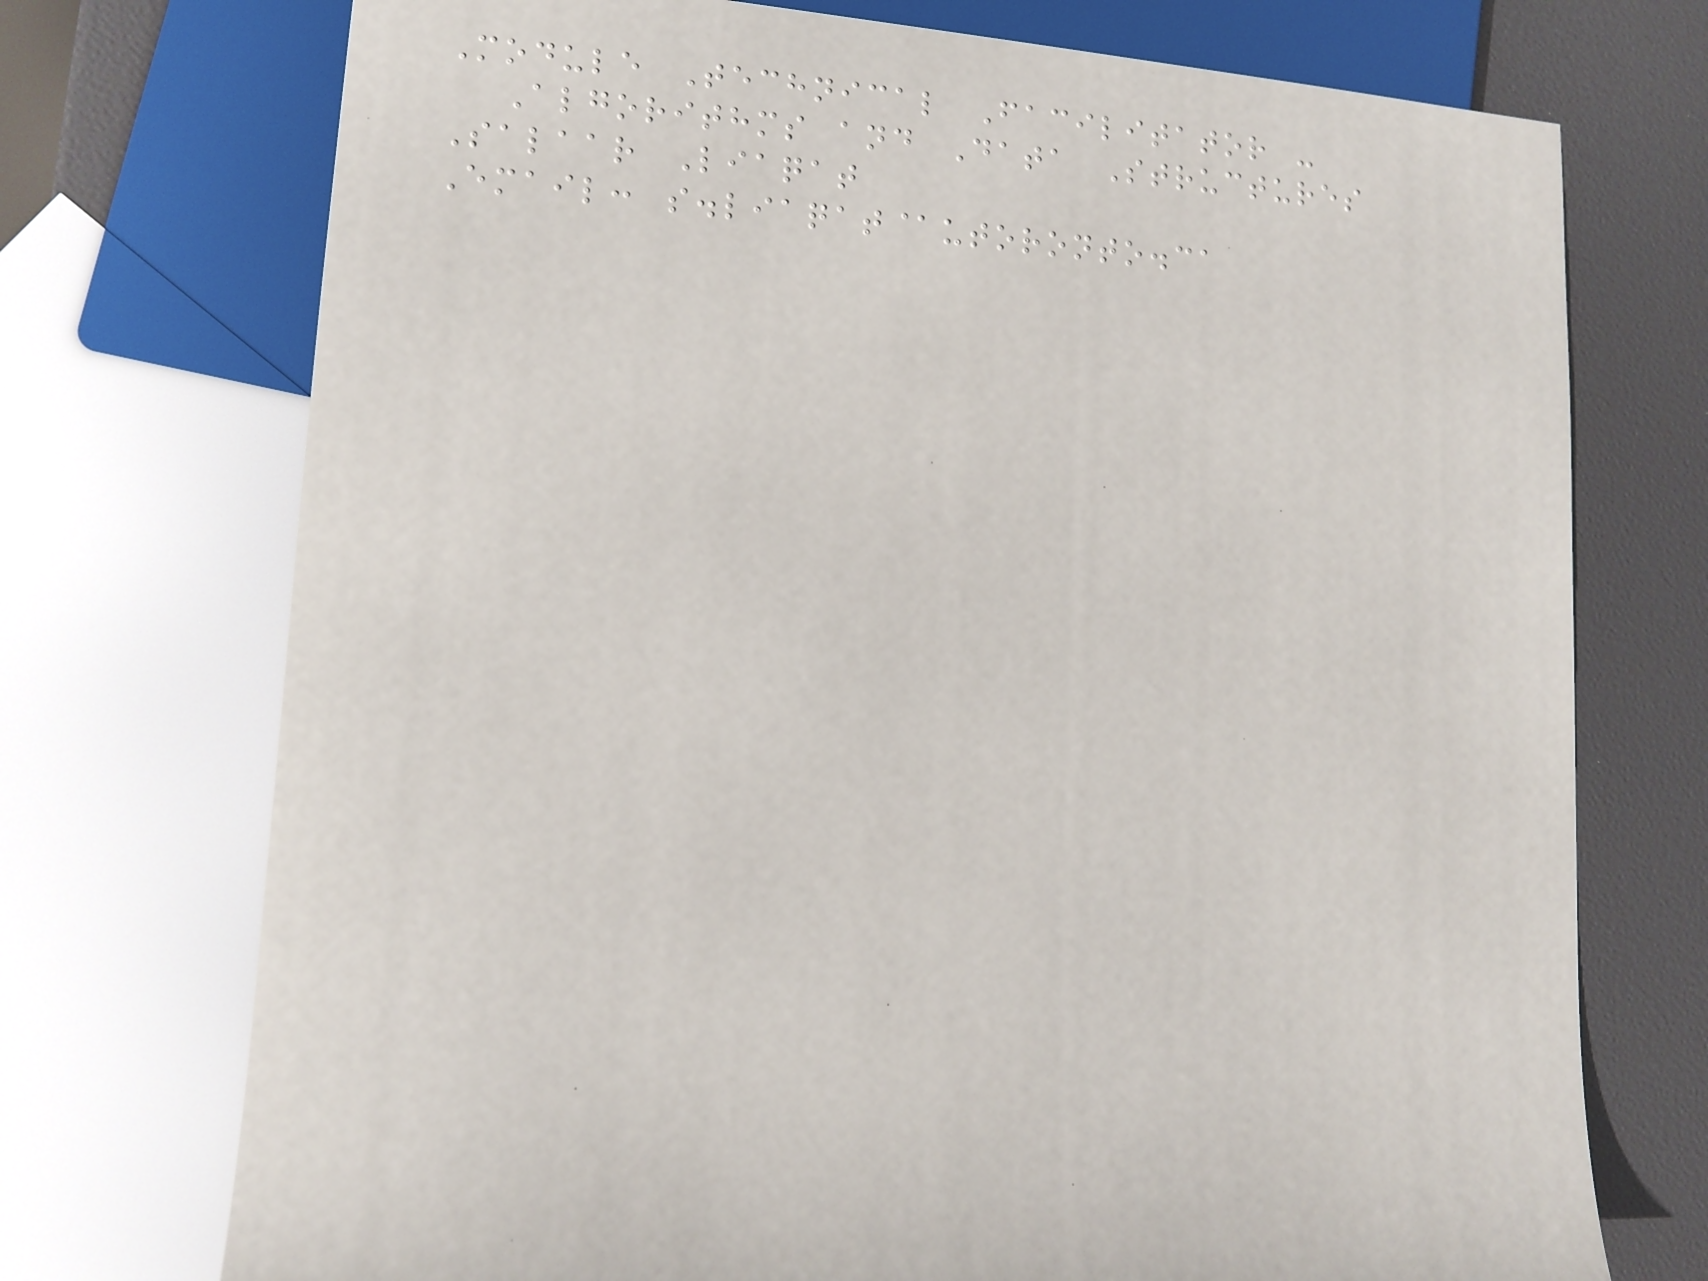Module Technical Facilitator -
Algorithms and Data Structures
Salaar Liaqat
Email: s.liaqat@utoronto.ca
